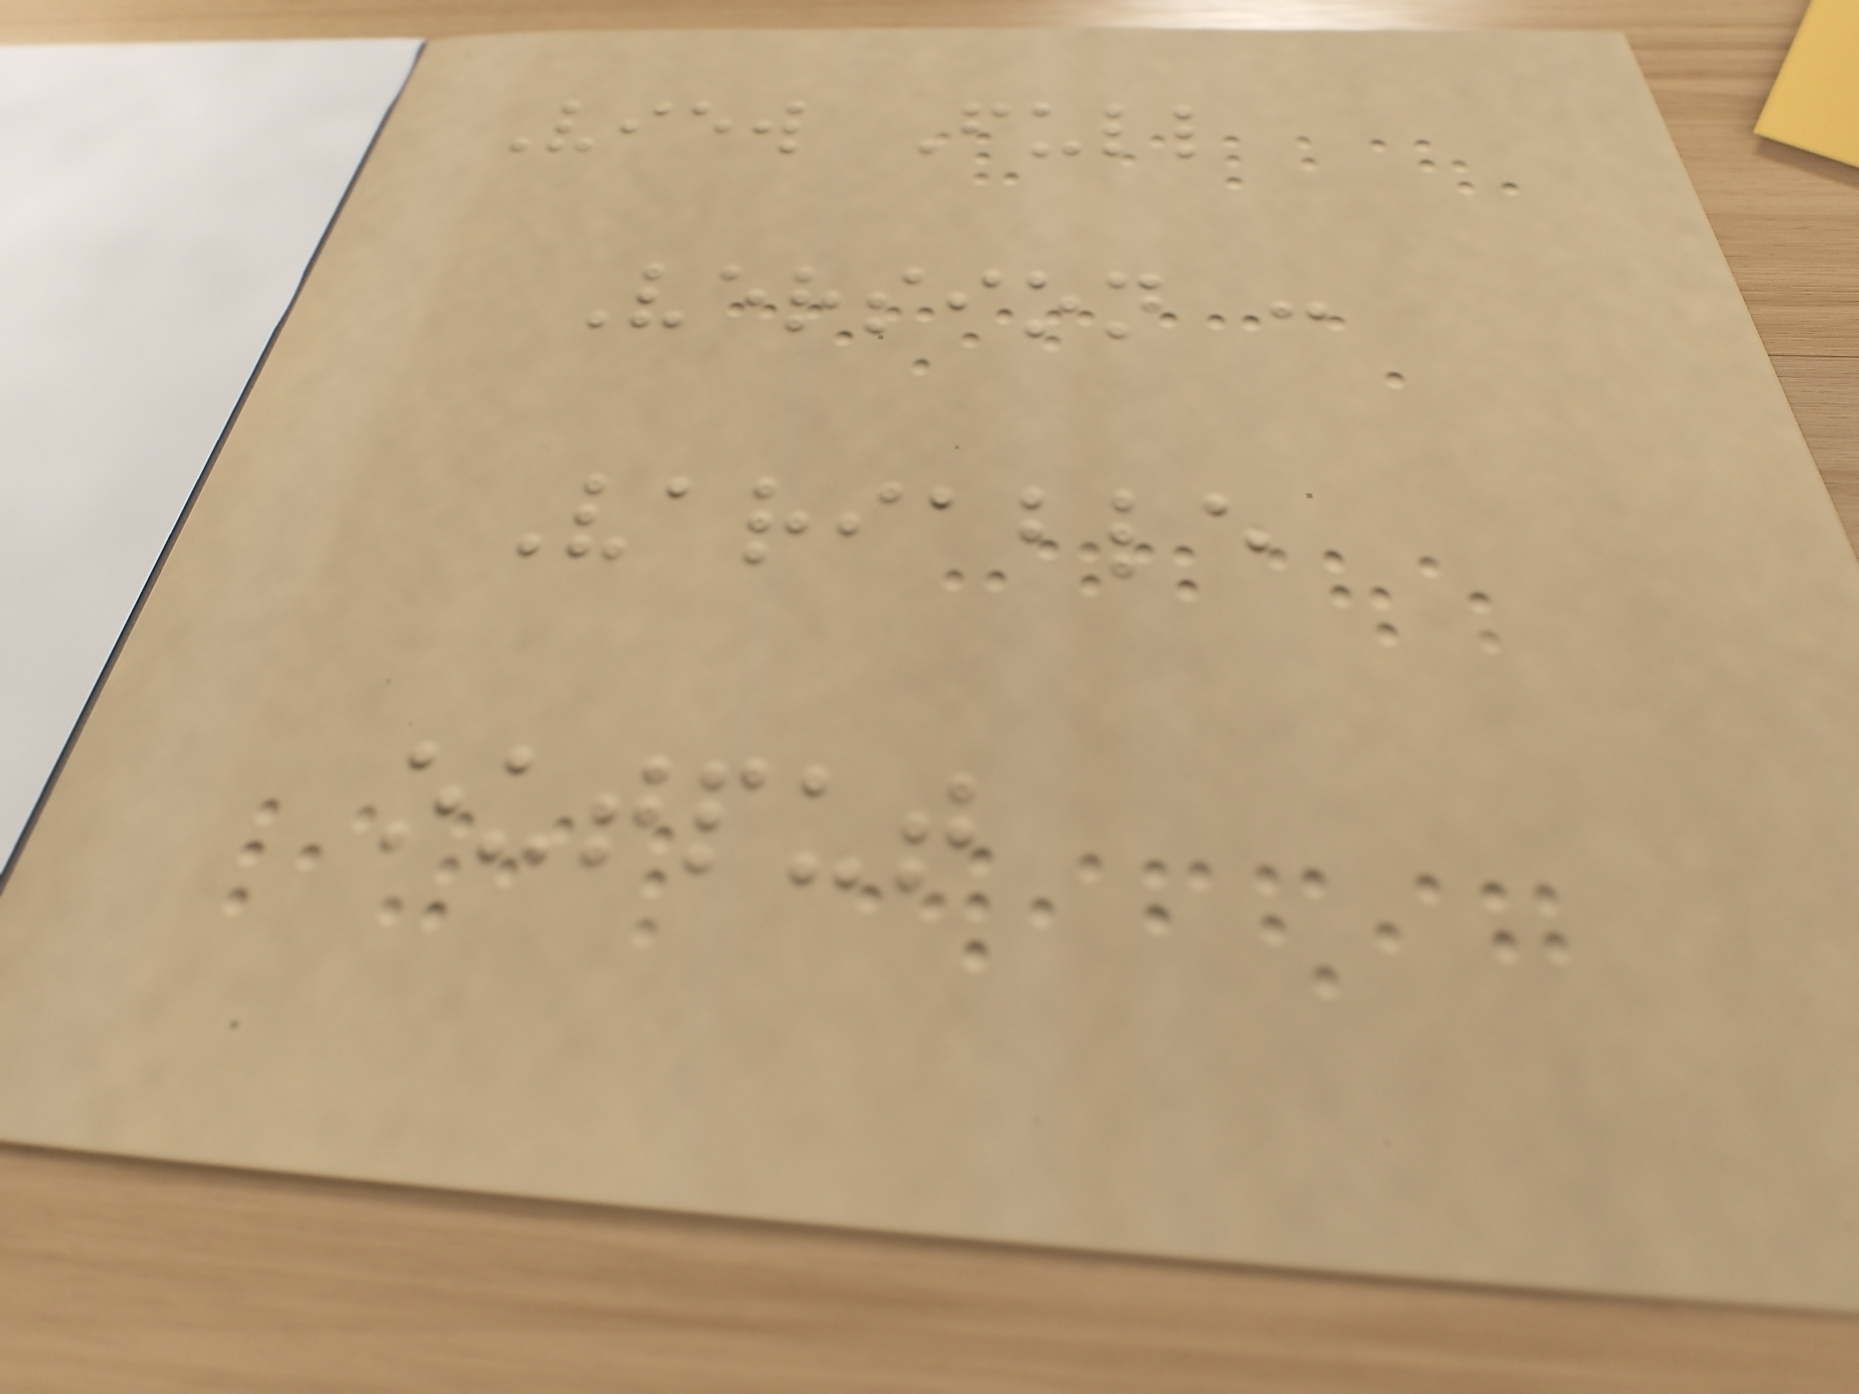View Full
Version :
Variable
output
